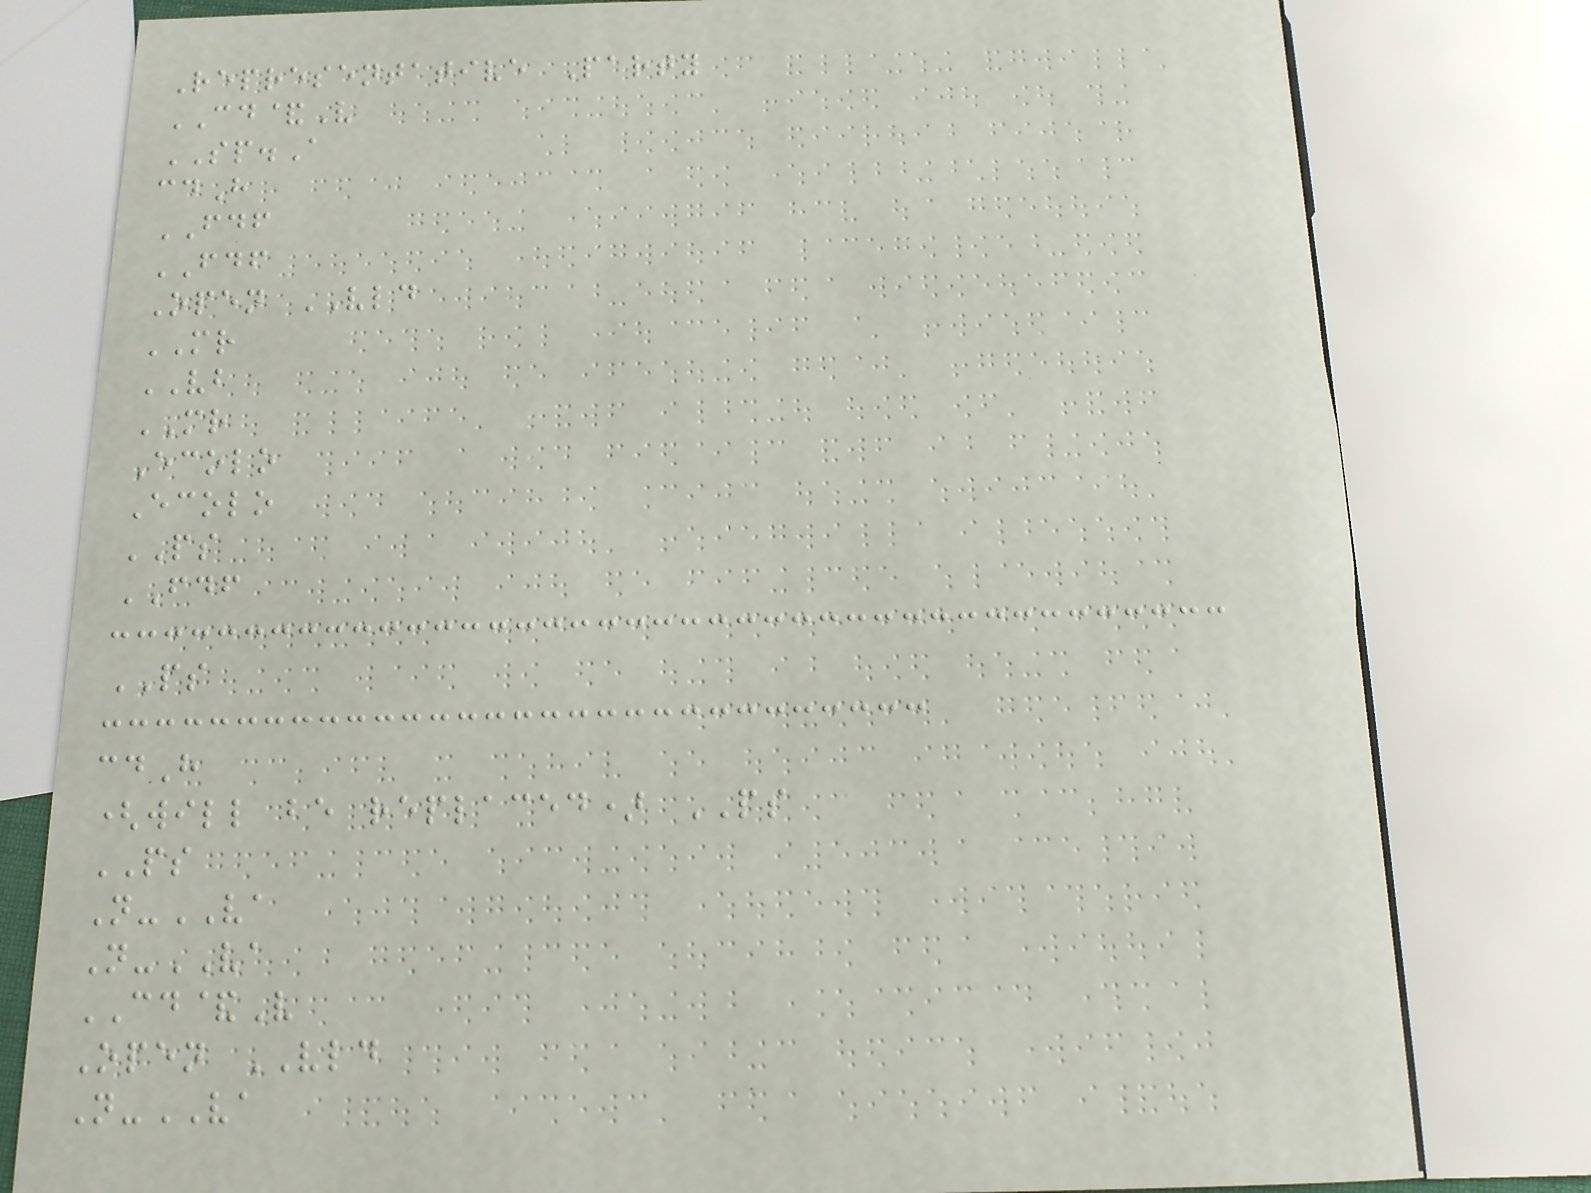Representative Party
CD&V
SP.A
cdH
FDF
FDF
Open VLD
MR
VB
MR
Ecolo
Ecolo
PS
FDF
PS
cdH
(will be replaced) PS
PS
N-VA
N-VA
CD&V
Open VLD
N-VA
